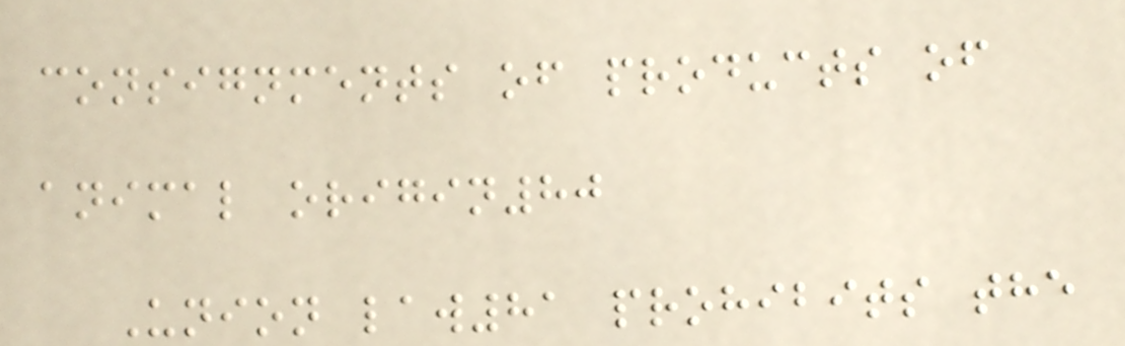consignments of products of
animal origin80
Union law81 prohibits the
